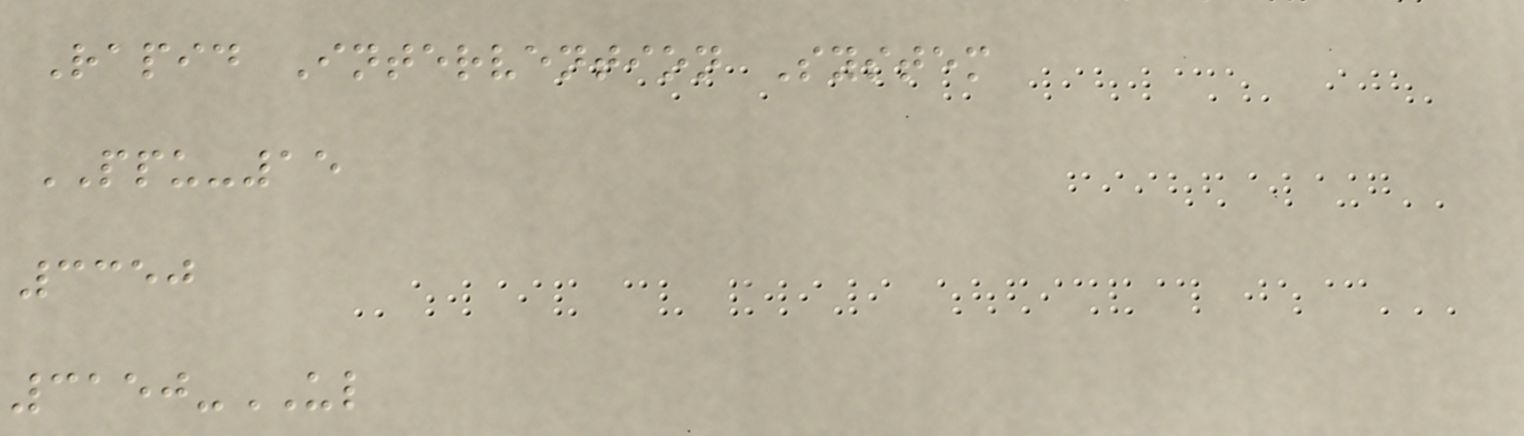Rapid Intervention System
PPU-15
3350
3150-UL
